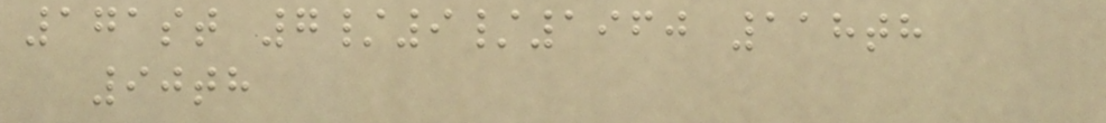171st 7/9/1960 118th
90th
